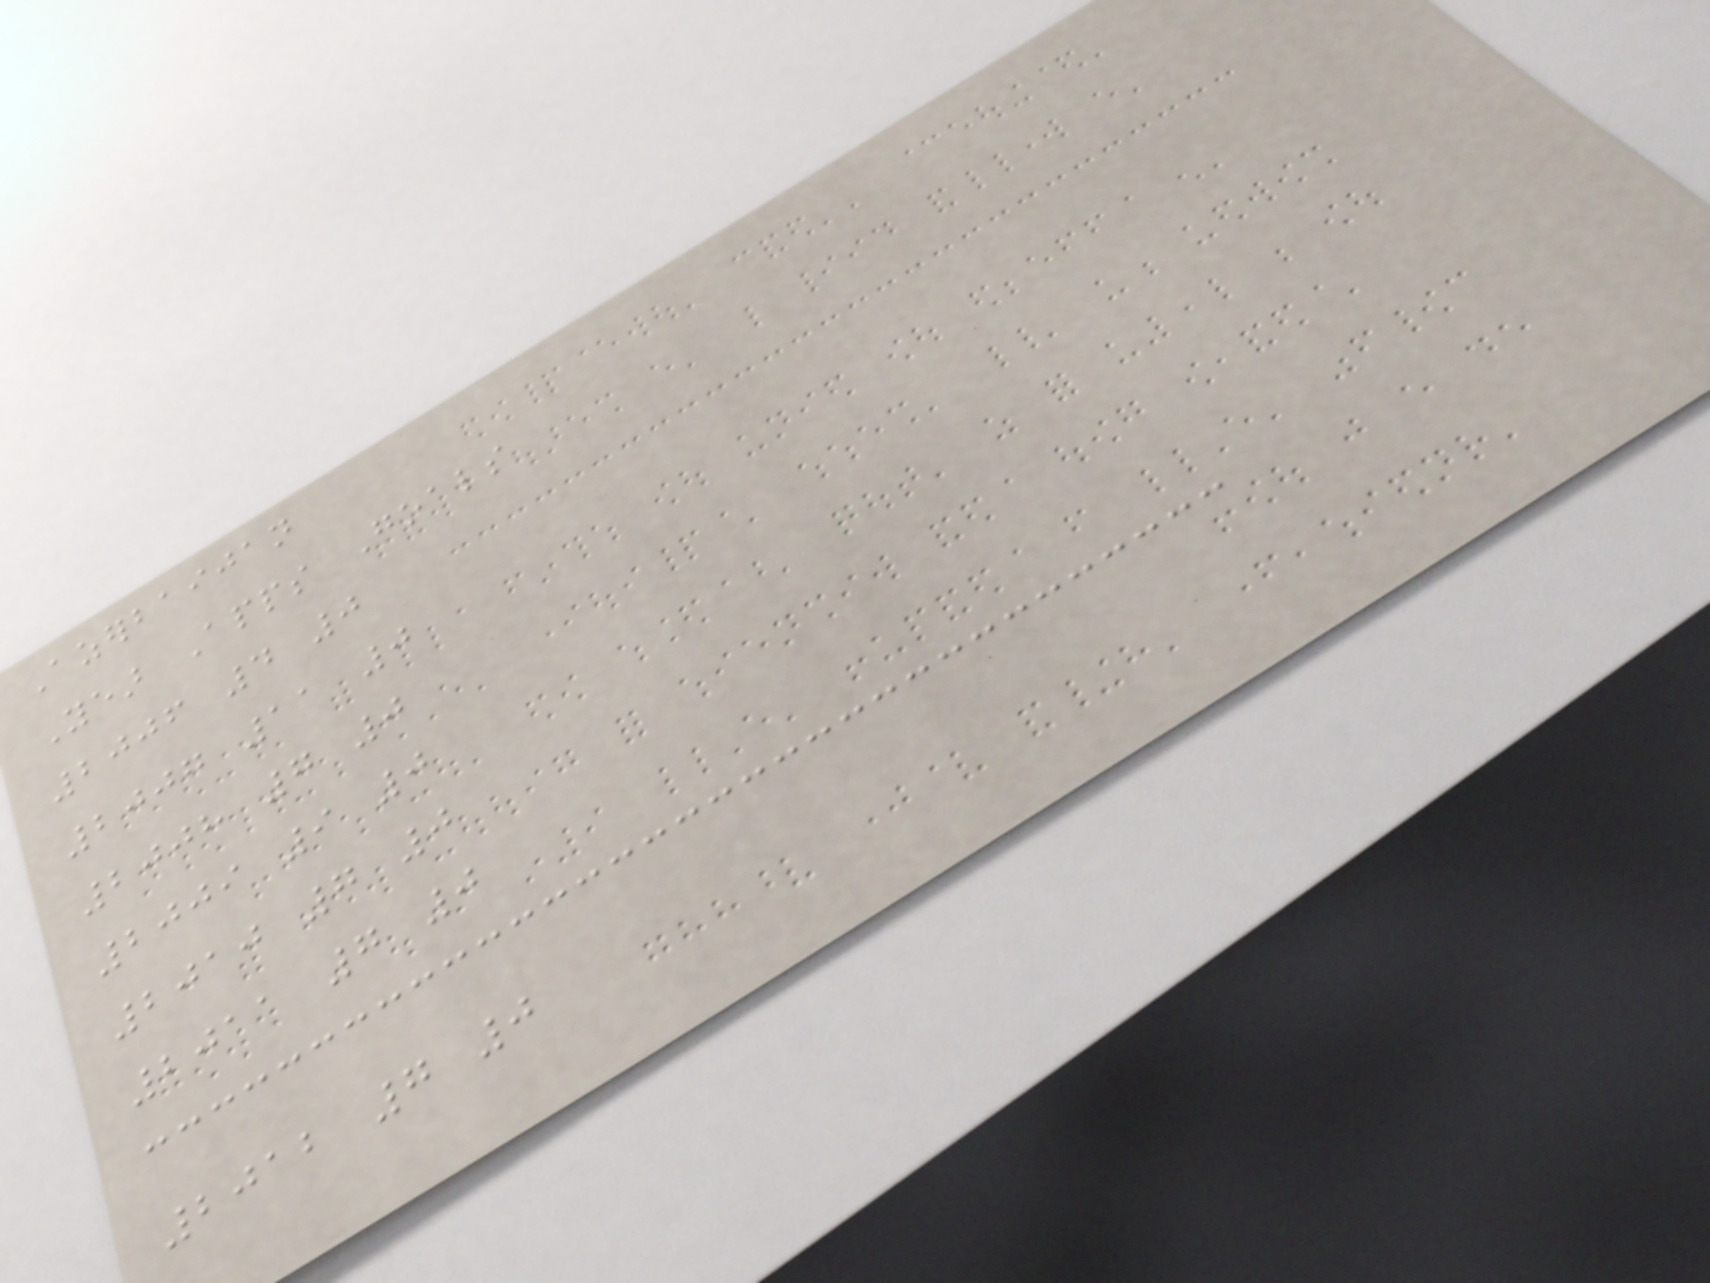Azerbaijan
Year Apps Goals
2006 4 0
2007 11 0
2008 7 0
2009 9 0
2010 7 0
2011 7 0
2012 7 0
